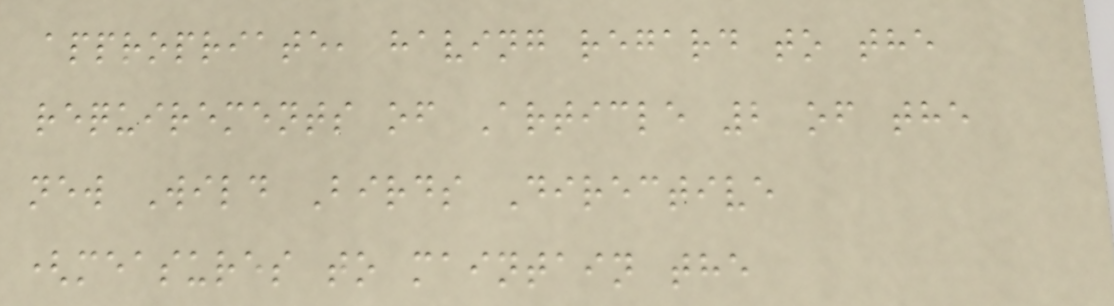appropriate, having regard to the
requirements of Article 2 of the
new Wild Birds Directive
(measures to maintain the
